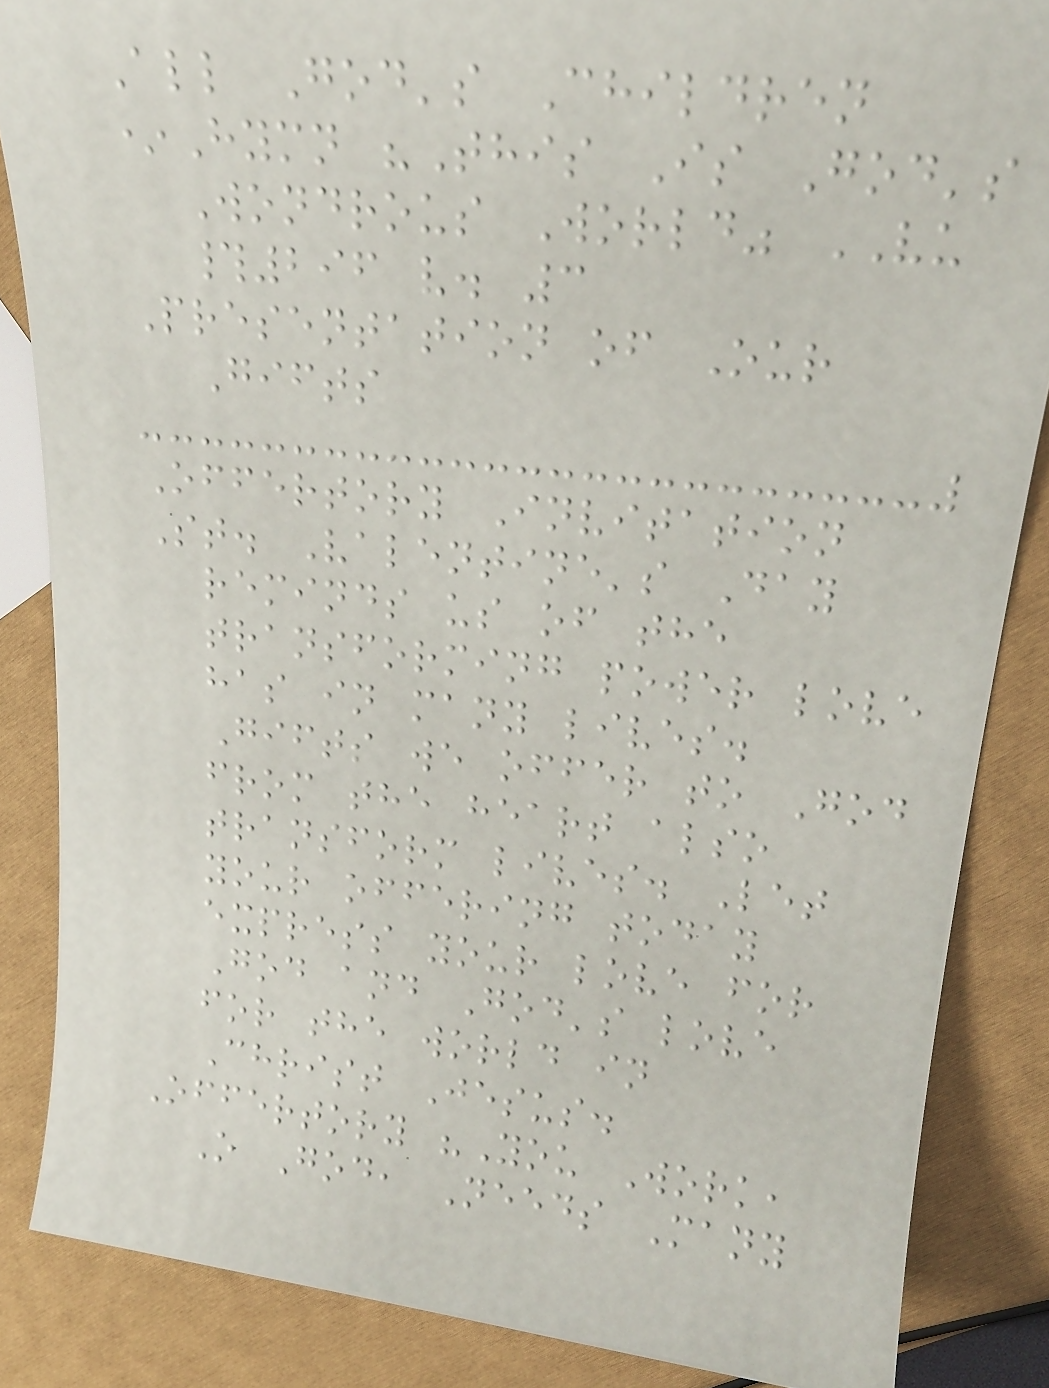All God's Children
*Hymn "This Is God's
Wondrous World" VU
#296 v. 3
Presentation of Our
Gifts
Offertory Invitation
St. Valentine's Day
reminds us of the
transforming power love
has in many lives.
Gifts we offer to God
from the heart also
transform lives. Let
your offering today
express your love for
God and God's love
for the world in
Christ Jesus.
Offertory "You Work,
O God, Needs Many
